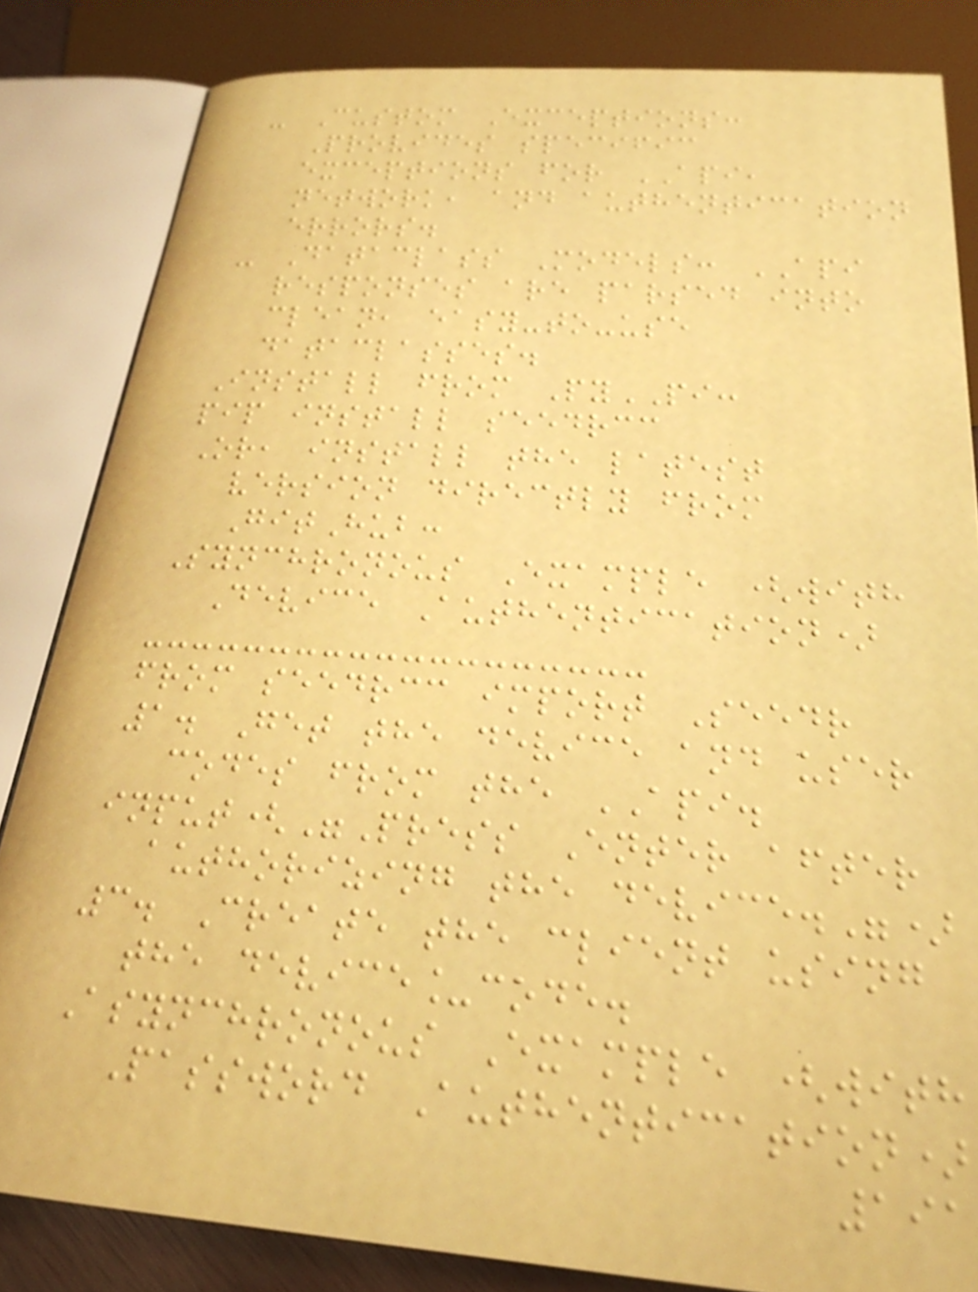- Custom Exceptions:
Provides specific
exceptions for API,
network, and authentication
errors.
- Dataclass Models: API
responses are parsed into
clean, easy-to-use
dataclasses.
Install from PyPI:
pip install seedrcc
Or, install the latest
version directly from
GitHub:
Synchronous Example (with
Device Authentication)
from seedrcc import Seedr
1. Get the device and user
codes from the API.
input("Press Enter after
authorizing the device.")
3. Create the client using
the device_code.
Asynchronous Example (with
Password Authentication)
191
